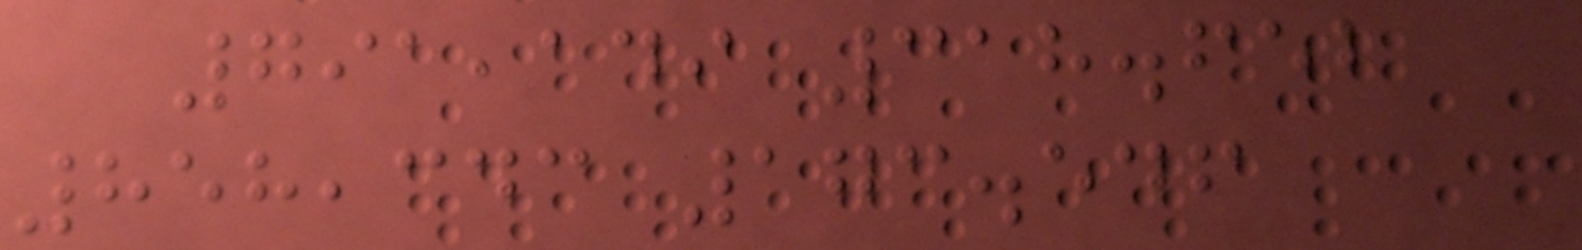791,149 318.652
858,343 173.546
